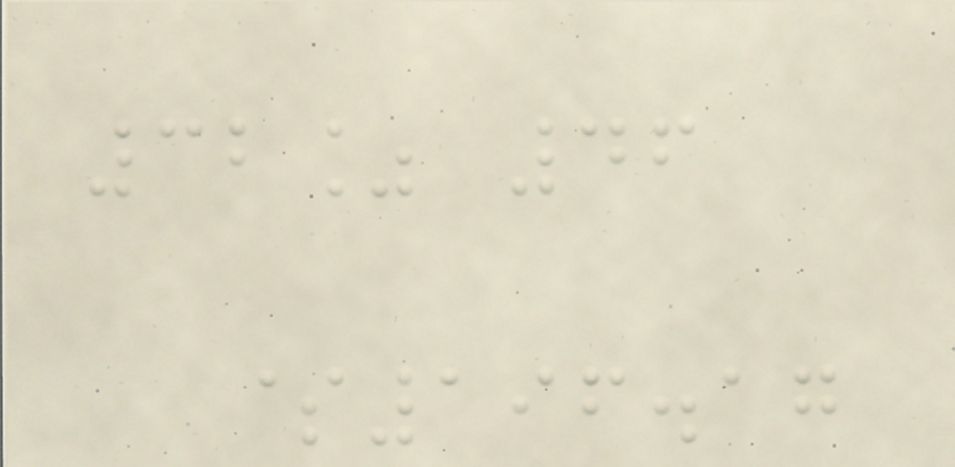32% 46
$196.17
